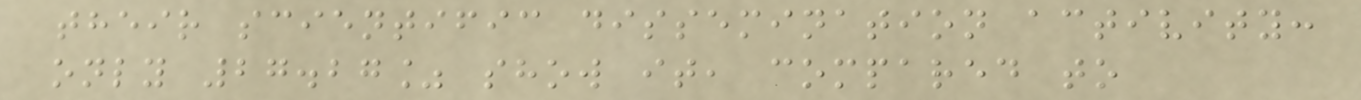their scientific dissemination activity:
only 27.27% show it, compared to
